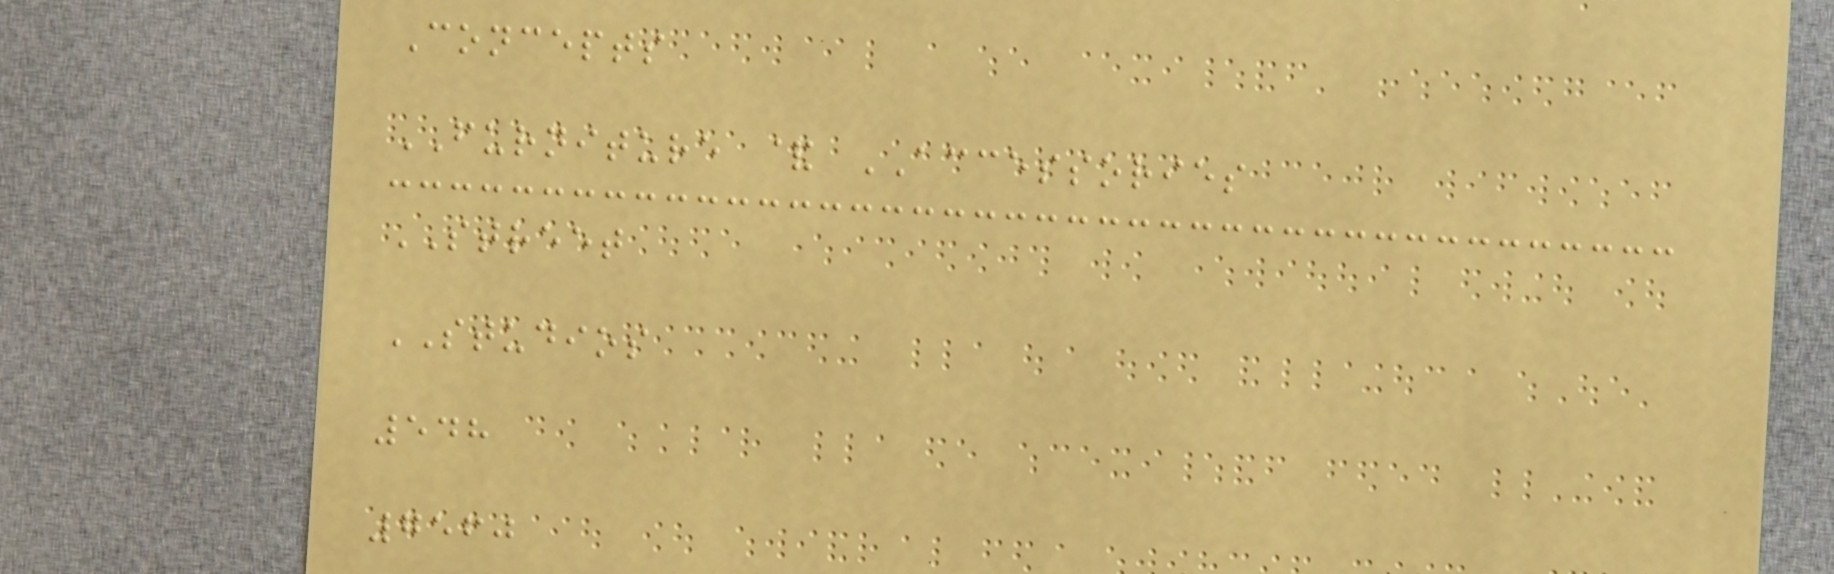Concepts
FURNITURE & ACCESSORIES
STREET
STUDIOS
548
7560
